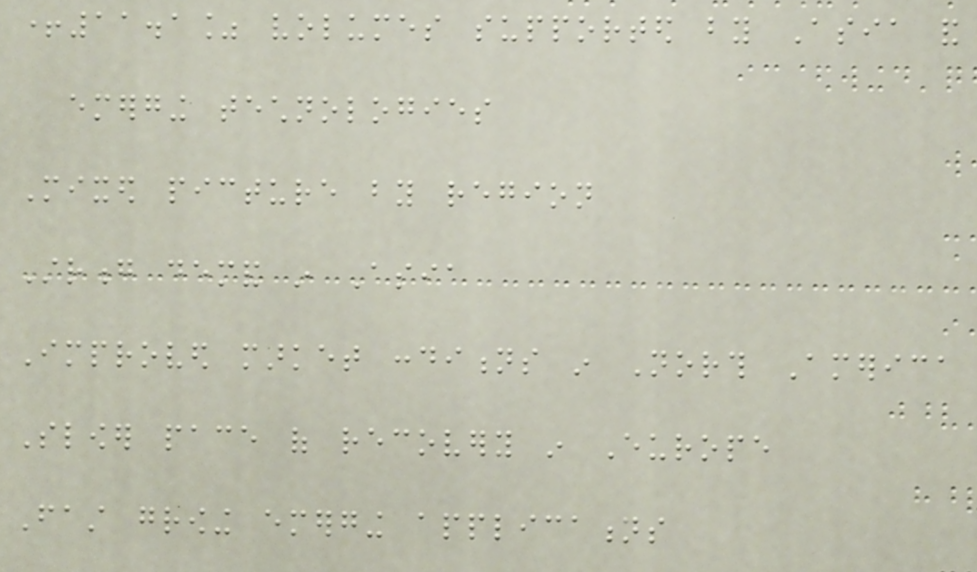+11.1% volumes supported by Asia and
emerging technologies
Mixed picture by region
Strong demand in Asia
Improved market conditions in North America
Slower pace of recovery in Europe
Fast growing emerging applications
